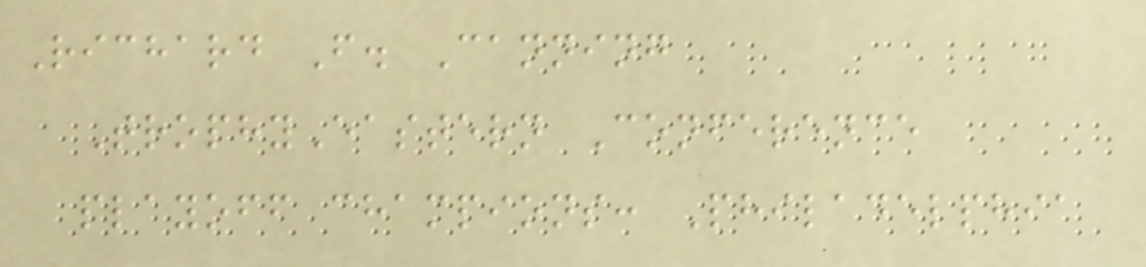Richard F. Canning
TrophyEastern Conference
playoff champions: Philadelphia
